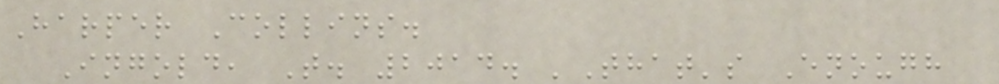Harper Collins.
Ingold, T. 2014. 'That's Enough
